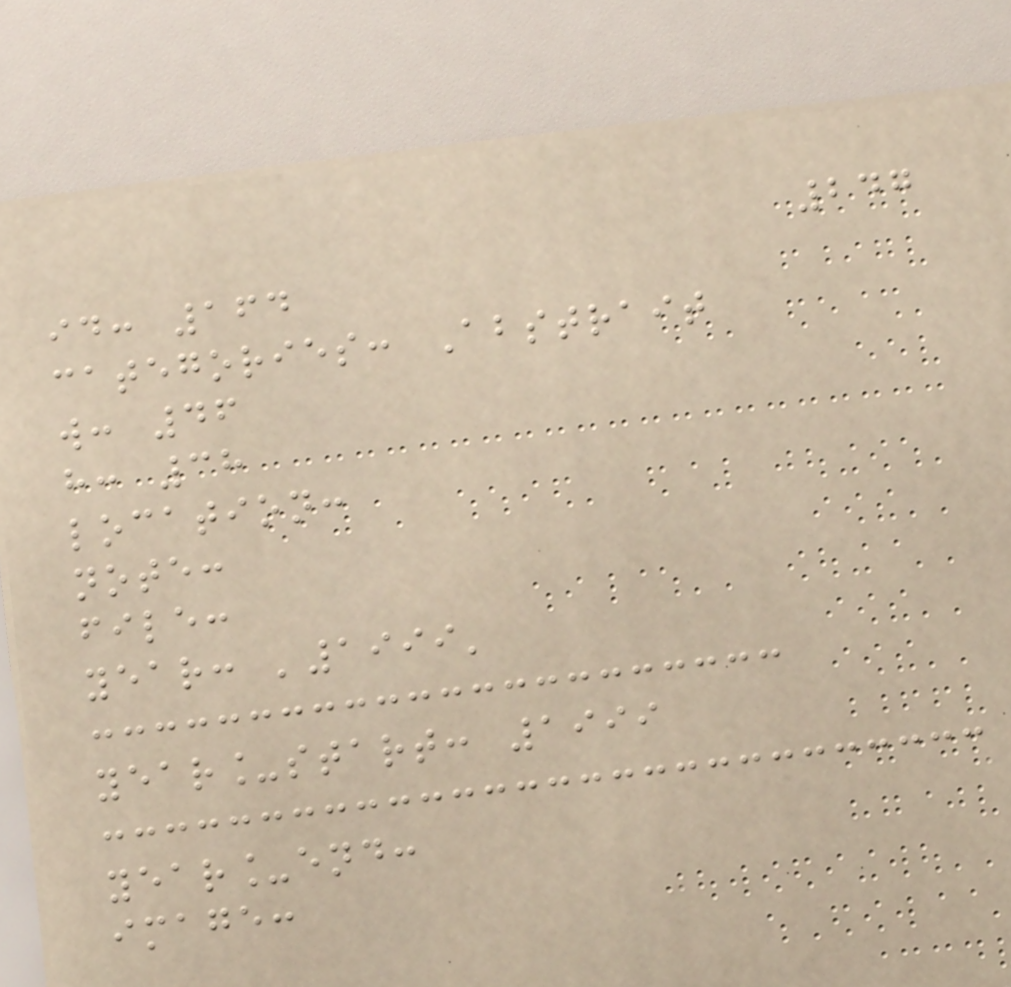247
id: 164
categories: Abstrait
w: 46
h: 38
location:
note:
file:
year: '1999'
year_start: 1999
year_end:
image:
